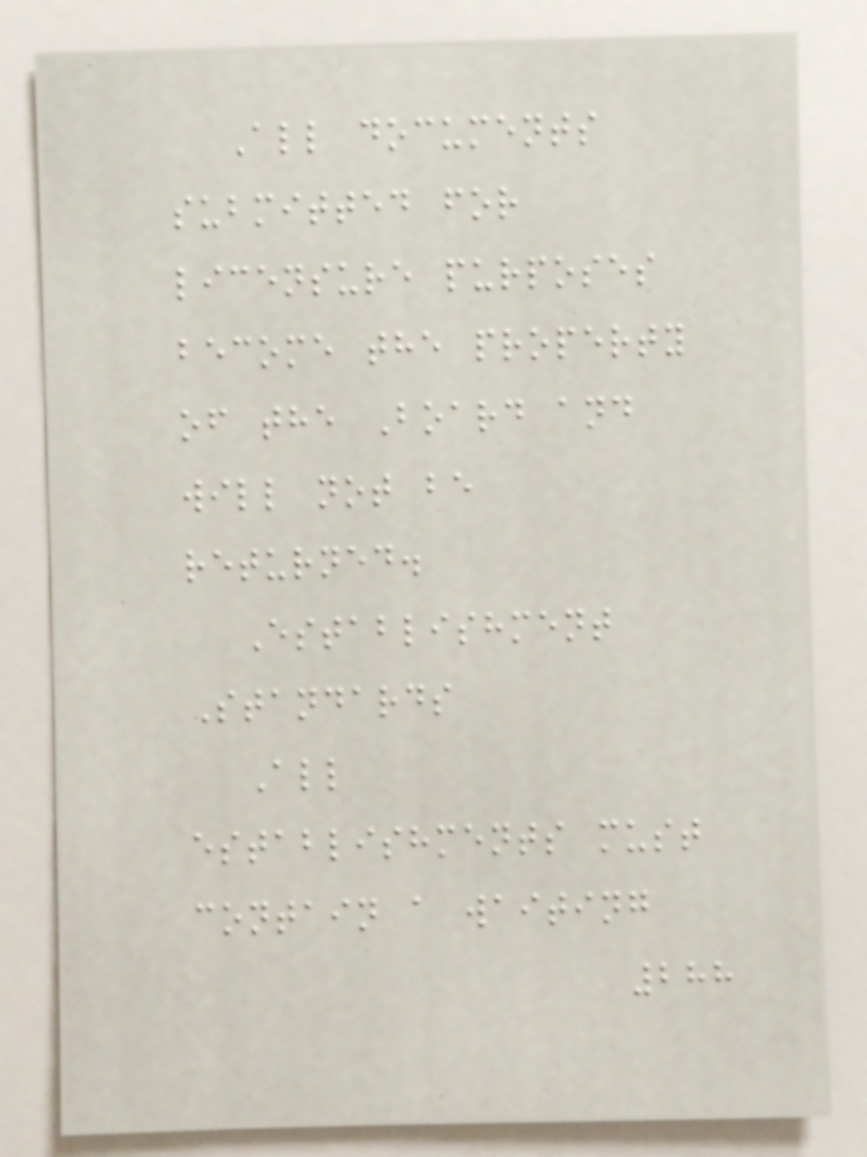All documents
submitted for
licensure purposes
become the property
of the Board and
will not be
returned.
Establishment
Standards
All
establishments must
contain a waiting
288
